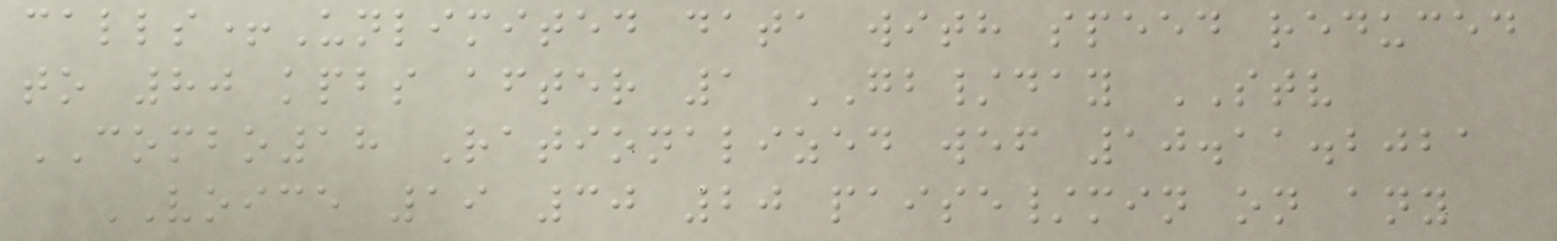calls+Unlimited data with speed reduced
to 80 kpbs after 1 GB/day STV
COMBO18 Rationalized wef 10.11.2021
VOICE 19 30 20 paise/min on any
